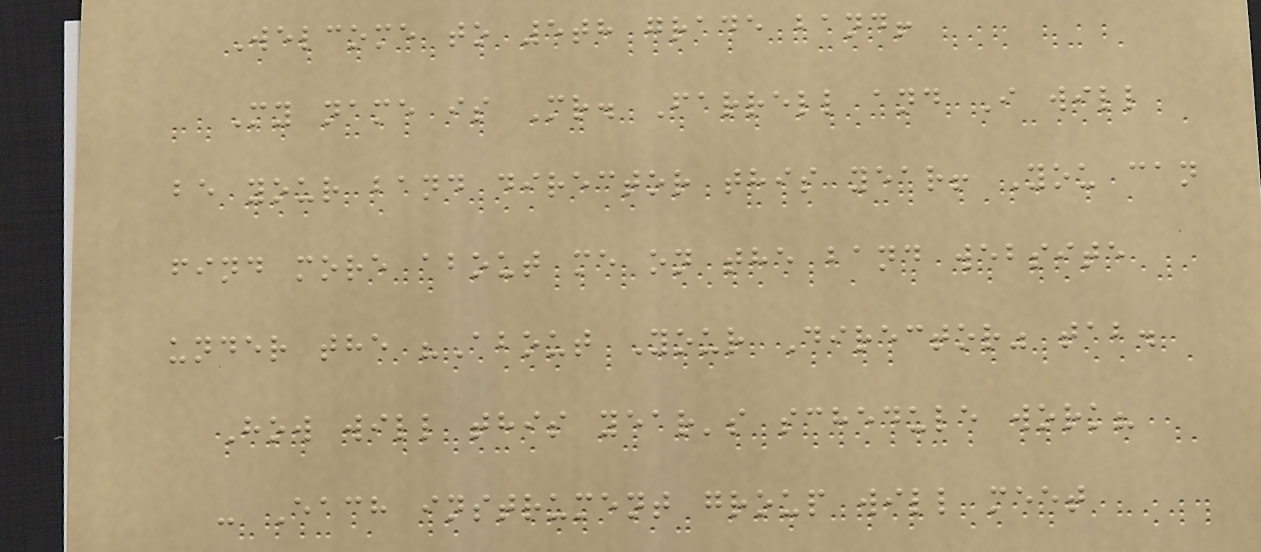Welcome to 5th grade band!
My name is Mr. Farrell and I will
be your band director this year! You can
find more about me on the band website
under the "About Your Director" tab.
How will this year's schedule work?
- Each instrument group will meet
